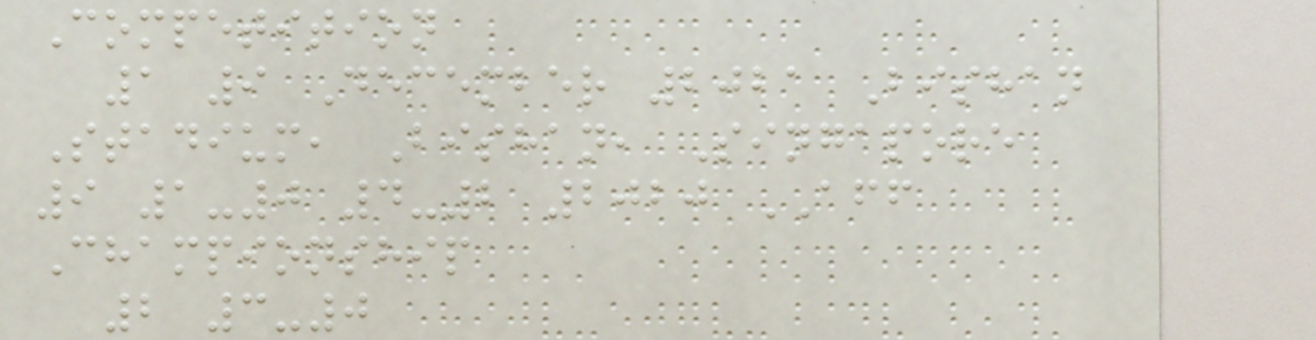Competition
1 9 December 2021 Bishan
Stadium, Bishan, Singapore
9 1-0 4-2 2020 AFF
Championship
2 3-0
